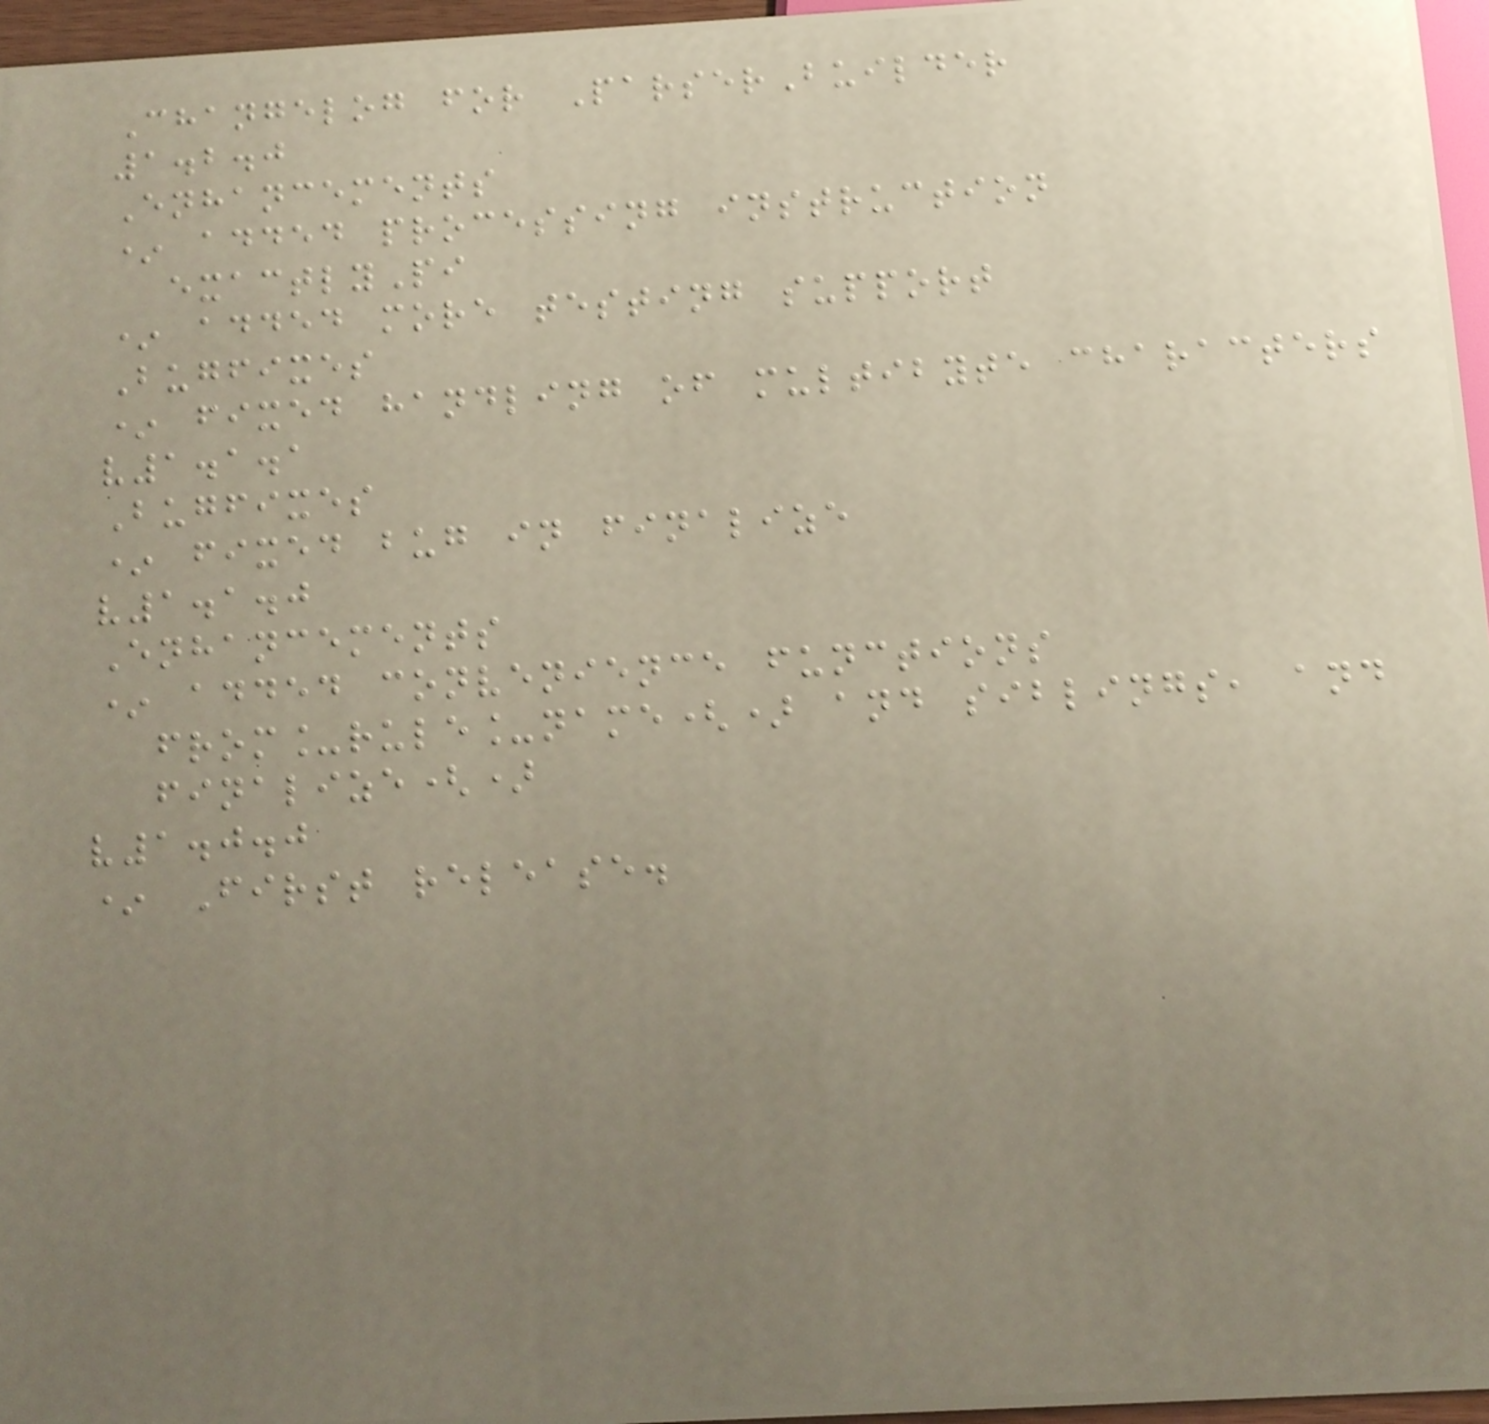Changelog for ParserBuilder
1.2.0
Enhancements
* added processing instruction
exactlyPi
* added more testing support
Bugfixes
* fixed handling of multibyte characters
v1.1.1
Bugfixes
* fixed bug in finalize
v1.1.0
Enhancements
* added convenience functions
from_rule_name() and siblings, and
finalize()
v1.0.0
* First release.
